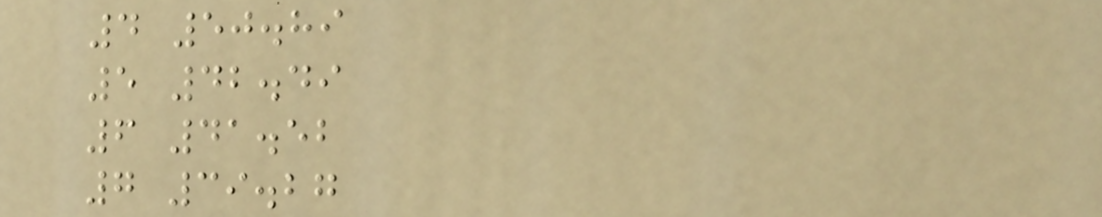4 50.89
5 42.49
6 41.52
7 39.27
